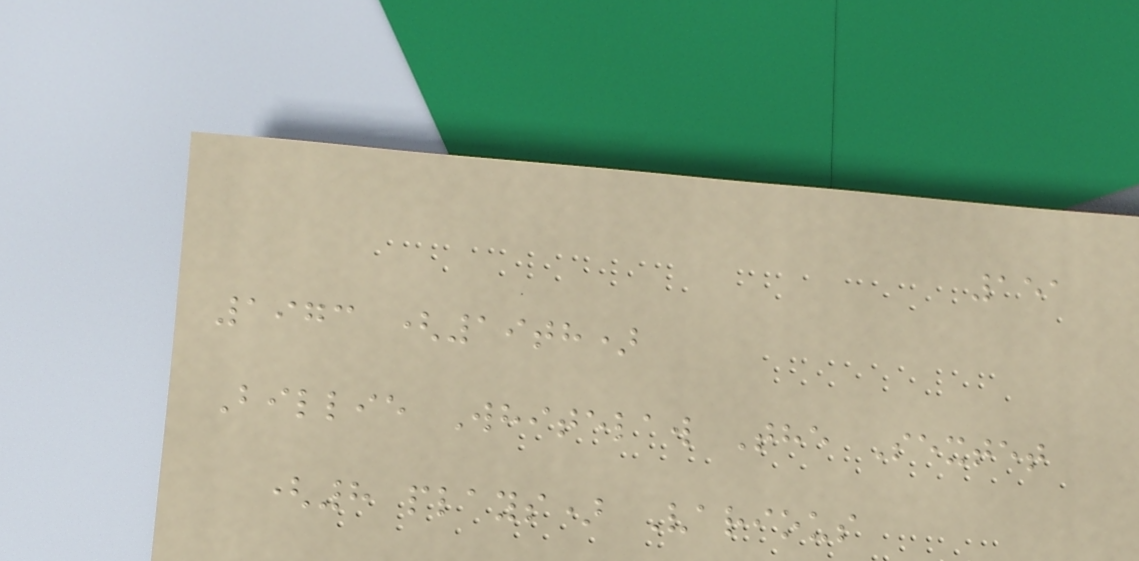151
1973 (19th)
Billie Whitelaw The Sextet
(8 plays) Various
